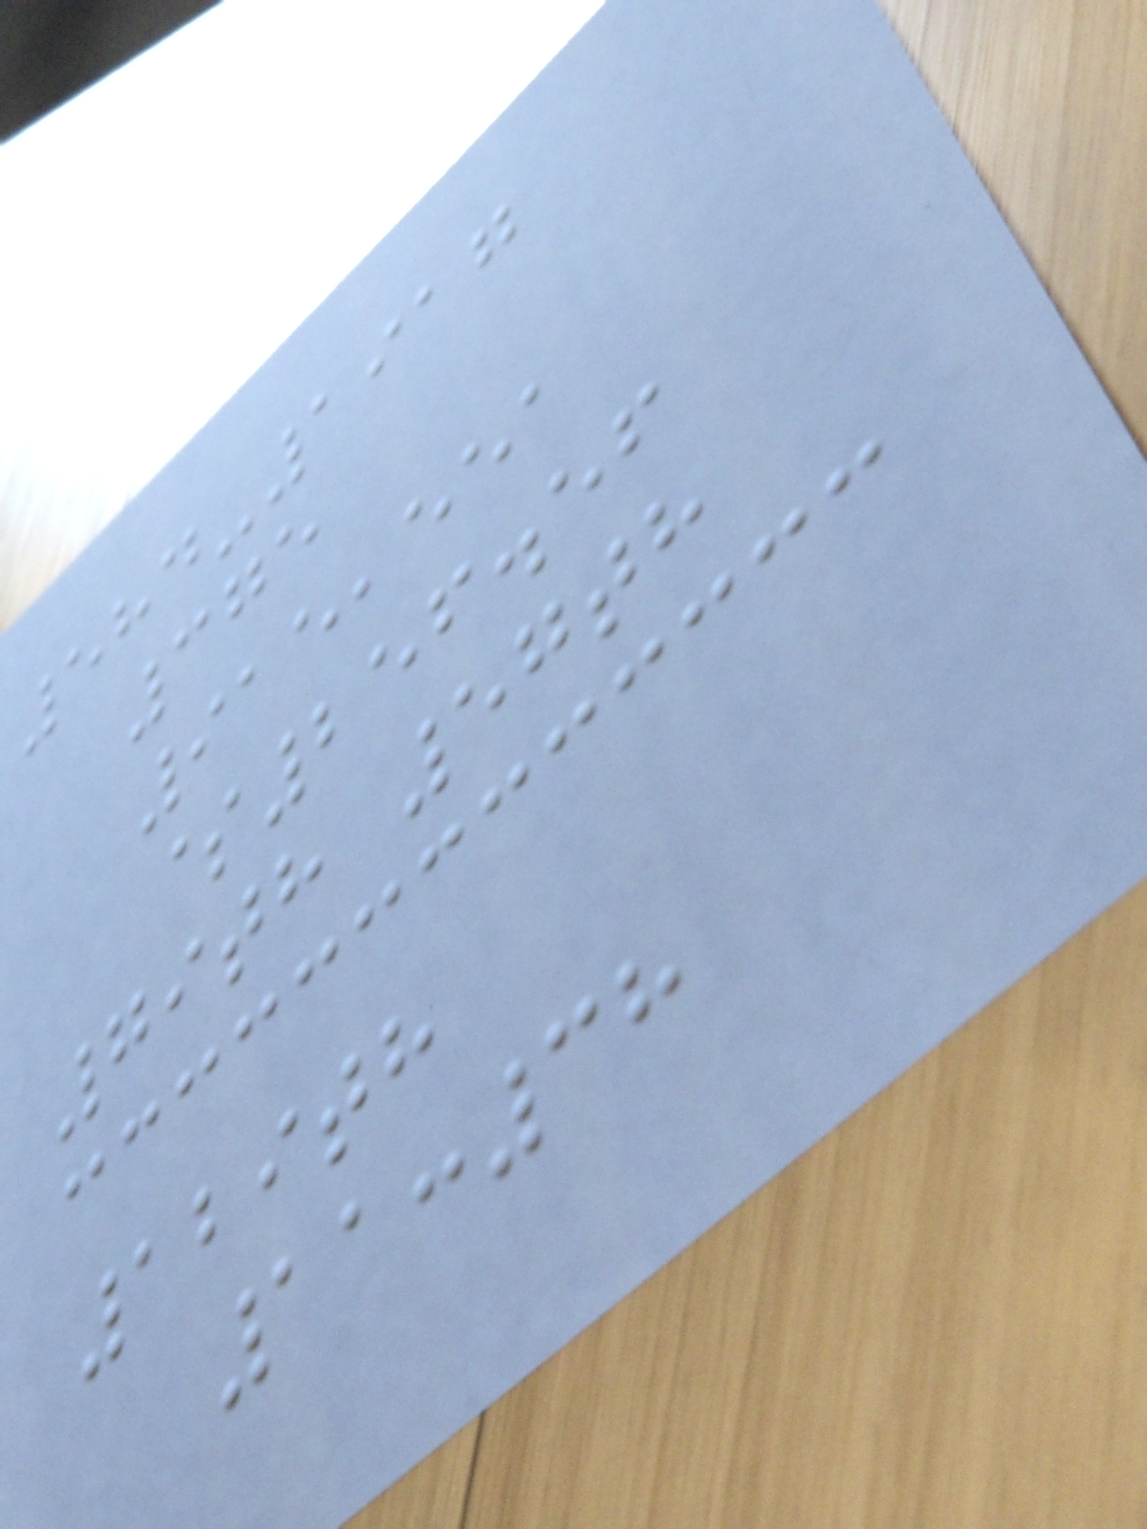584-1917
375
915,551
$256.56
79th 57th
129th
11:38
